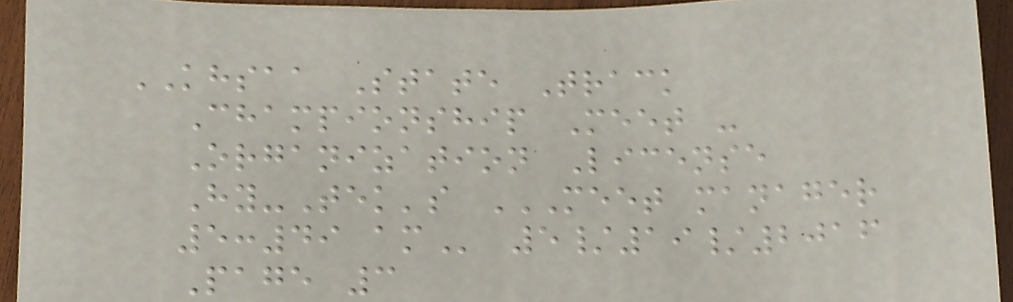KHSAA State Track
Championship Meet -
Organization License
Hy-Tek's MEET MANAGER
5:49 AM 5/19/2016
Page 3
